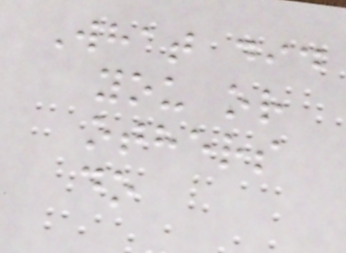What did
you or
others
do
